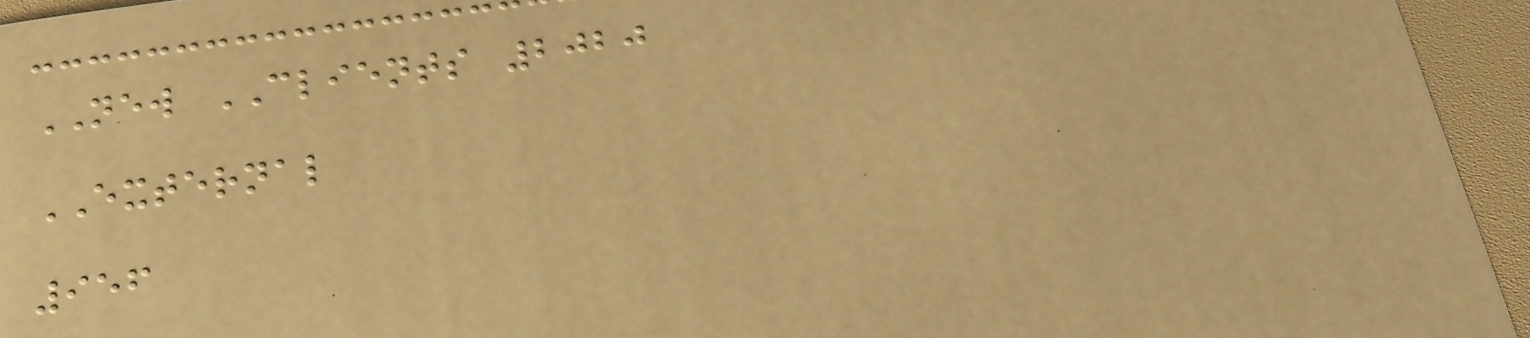NEW CLIENTS 2020
EXTERNAL
956
